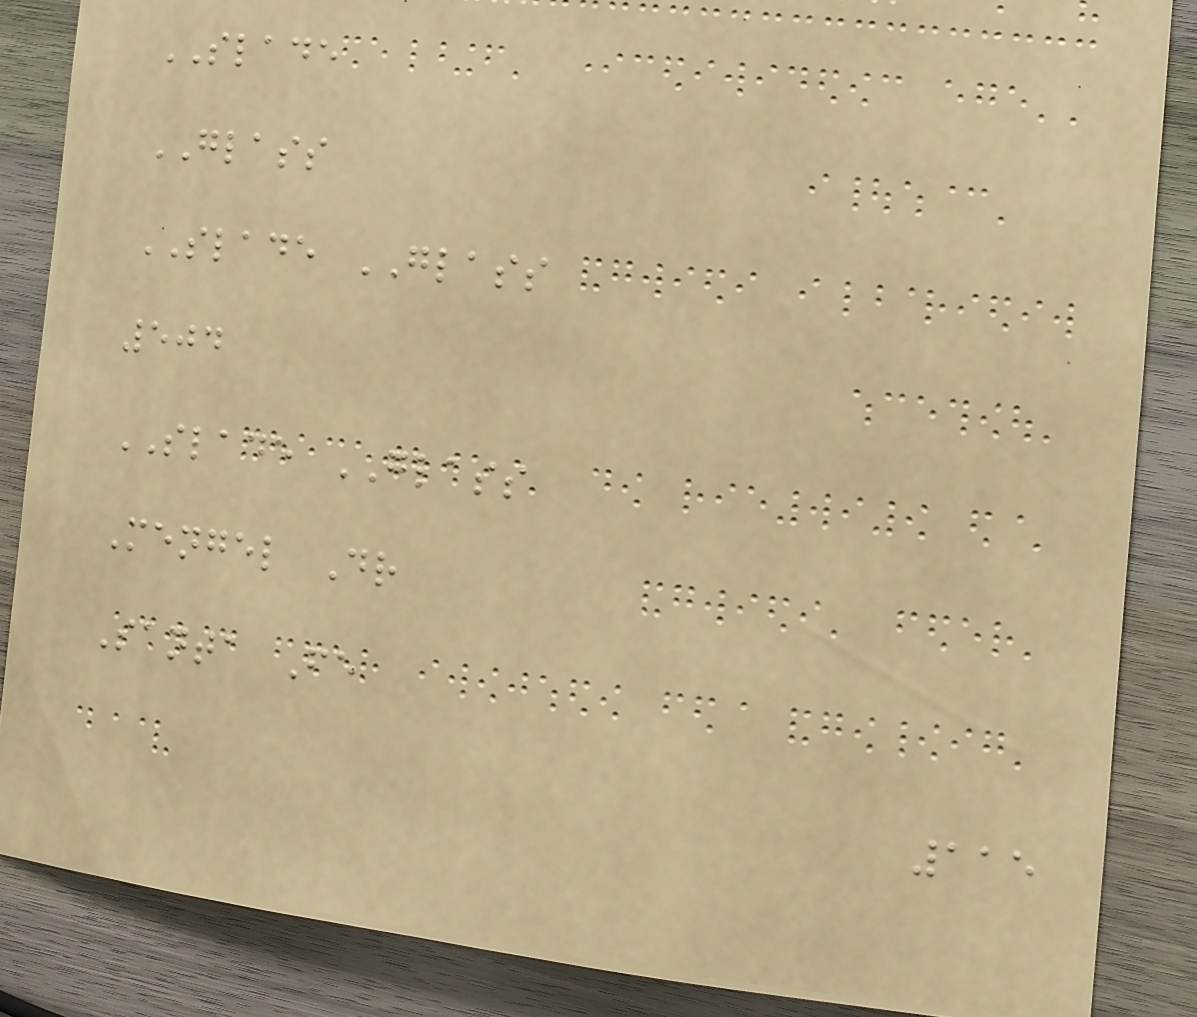SLADE
GLASS
SLADE GLASS
504
SLADE GLASS
Mengel Dr
Santa Fe
115
